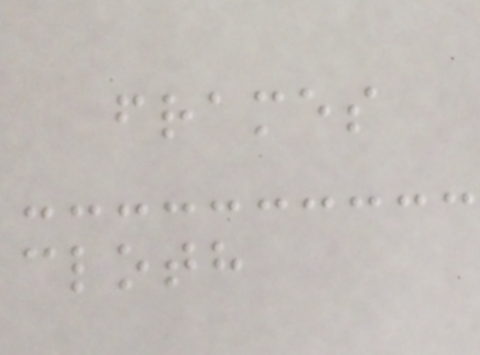frames
cloth
